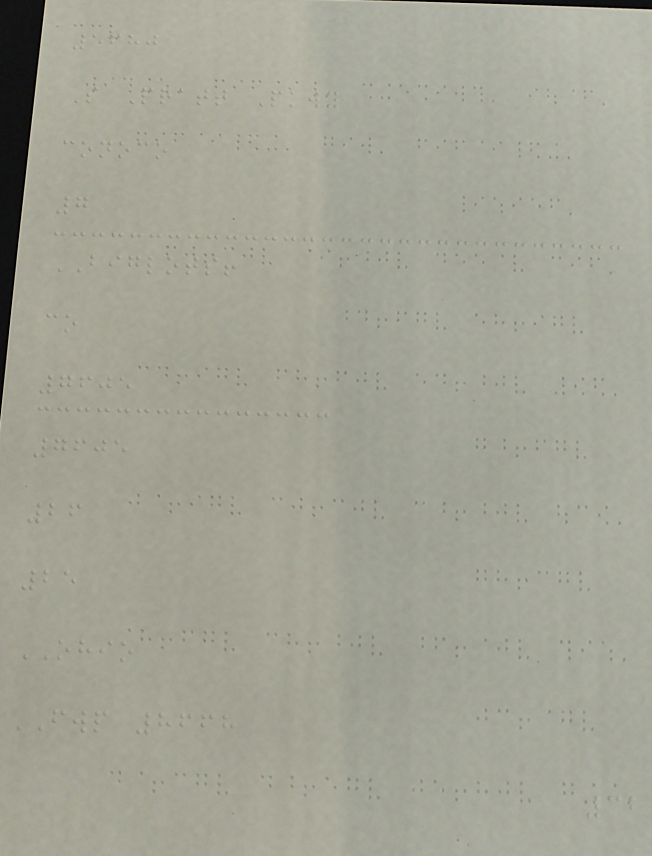5680
S Pratt Pkwy
conoco
7
BIGLOTS!
co
7605
7605
26
25
OHIO
FWP 8668
32
